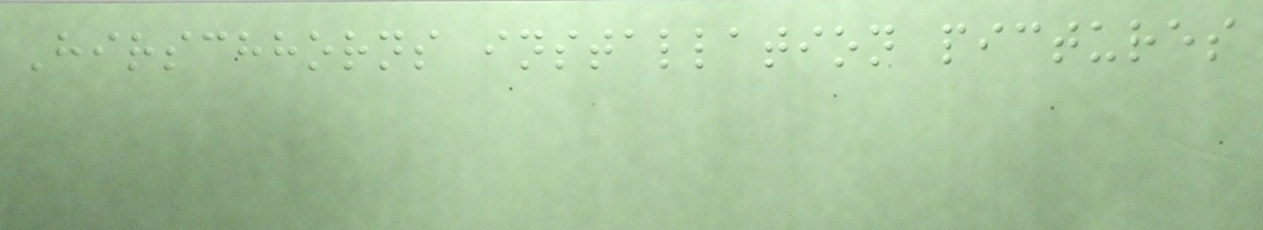Hirschhorns installation pictures
